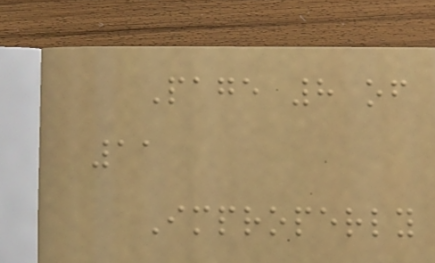Page 8 of
11
Improperly
